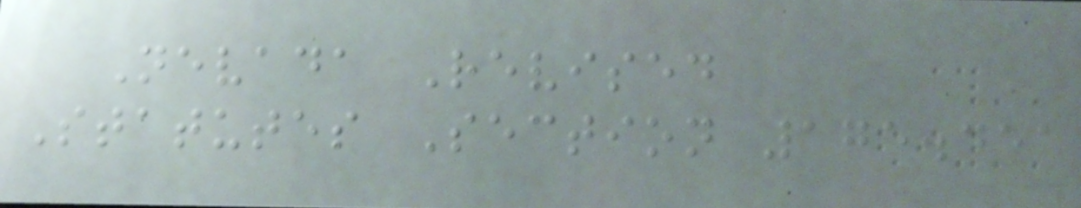Nevada Revised
Statutes Section 175.451
